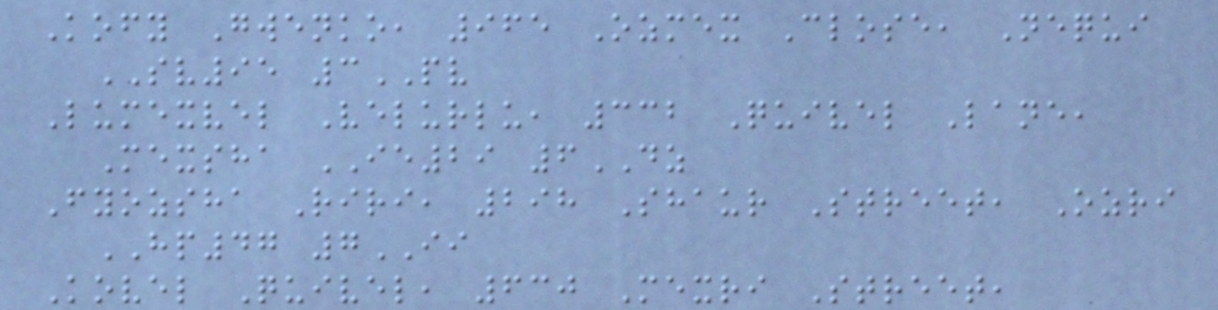Kofy Gwenko, 965 Ozmex Close, Nequi
SV95 3PV
Lumexvel Velurlu, 332 Quivel Lane,
Mexsha IE29 6DZ
Fyozsha Riri, 298 Shaur Street, Ozri
HP47 7II
Kovel Quivel, 630 Mexri Street,
